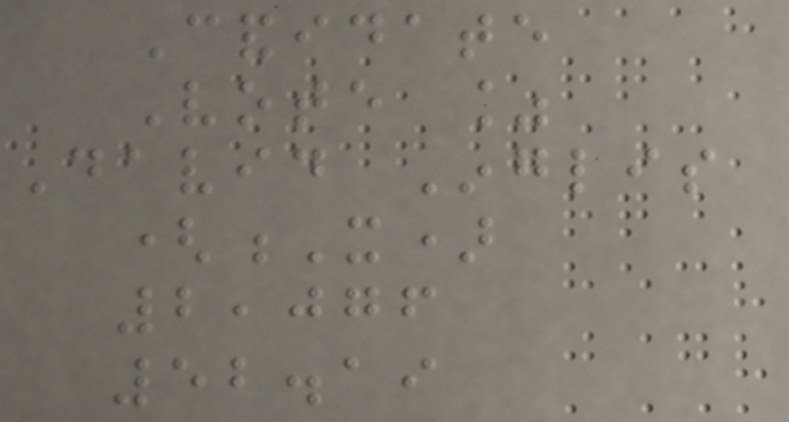Candidate
Vote %
David Inglis
(X)
2,076
52.19
